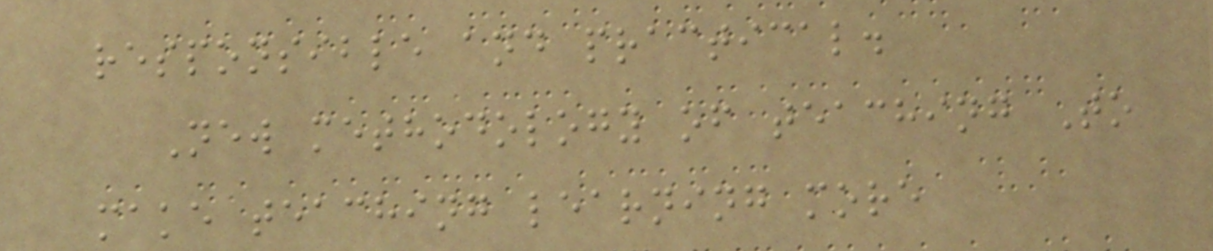responsible and practical.
New methodology of teaching To
make teaching learning more
